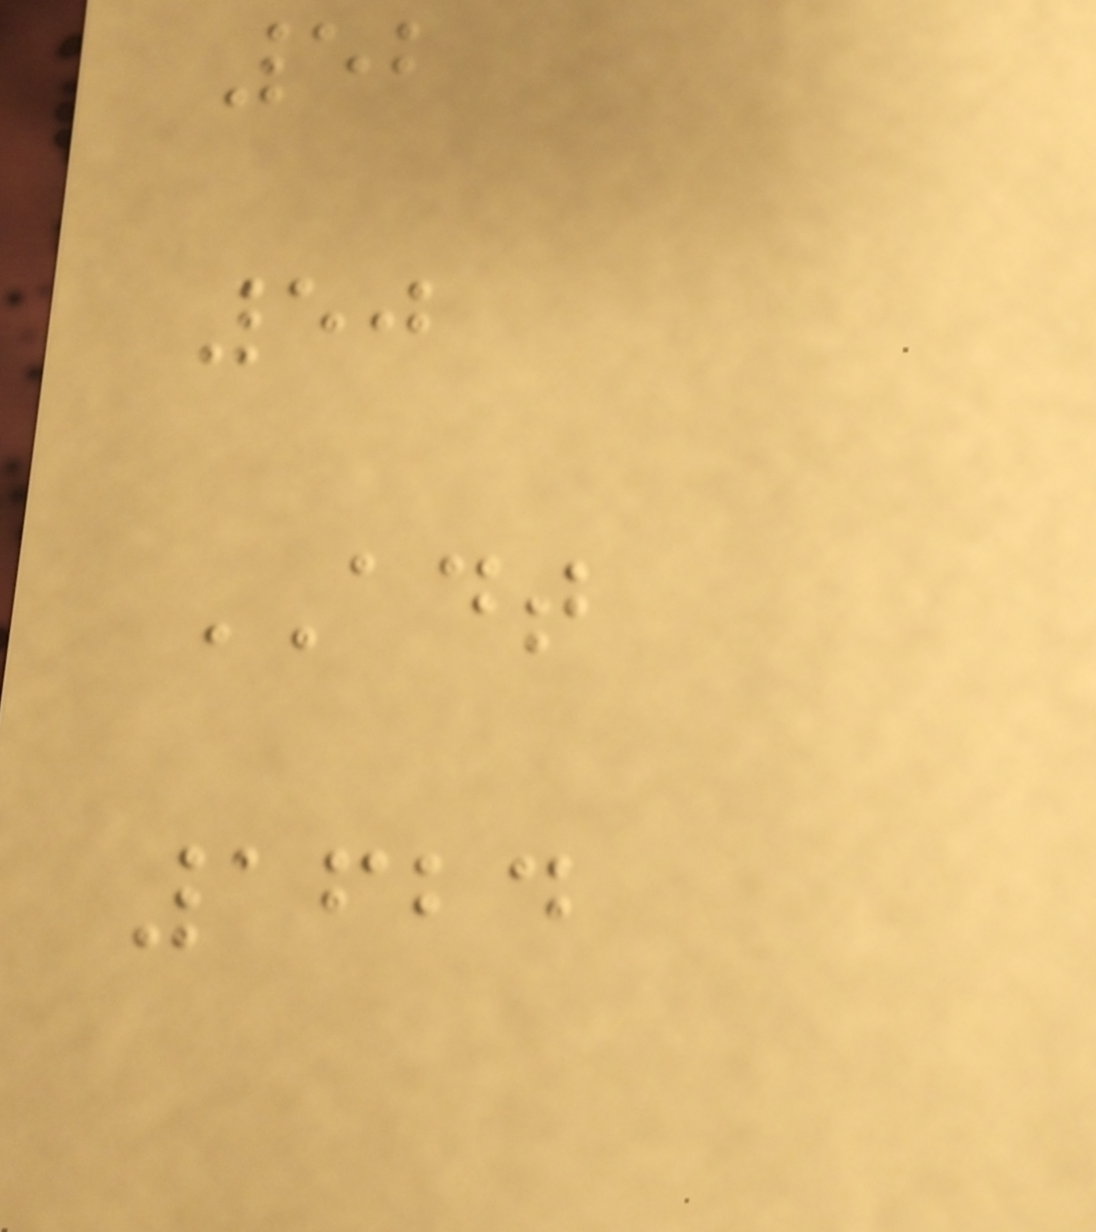52
50
ADT
1624
